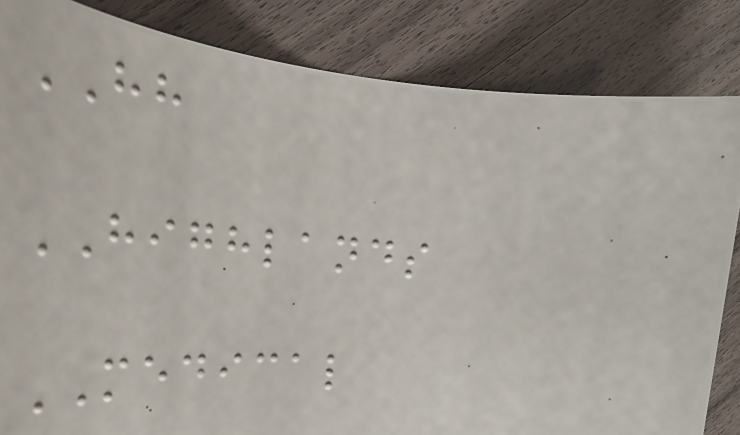HH
HIGHLANDS
MEDICAL
